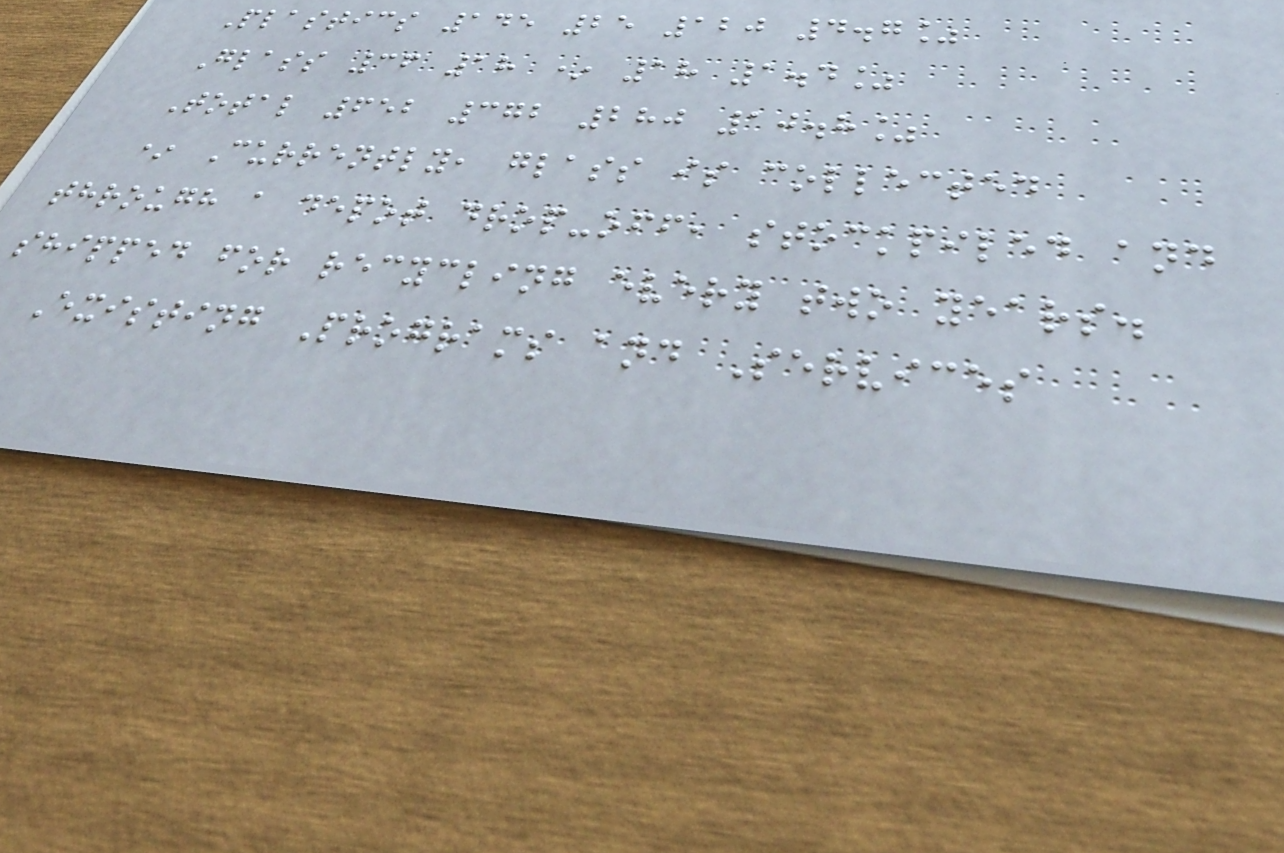Plastics 145 25 120 4.7%
Glass 36 18 * 18 1.4%
Total 652 372 280 10.8%
* Currently, glass is collected
through a depot drop-off, stockpiled and
shipped for recycling every two years.
Existing Programs and Services
